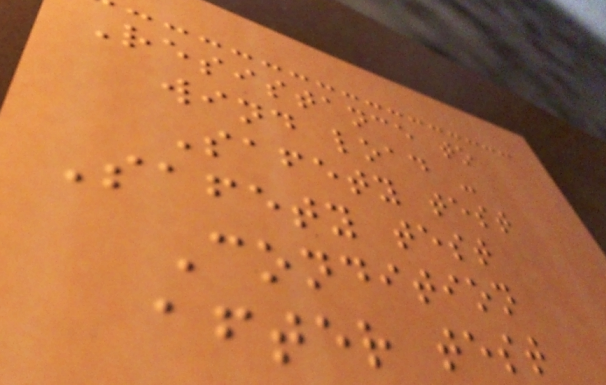Resistance to
wind load -
Safety test
Safety test
Condition
after test
